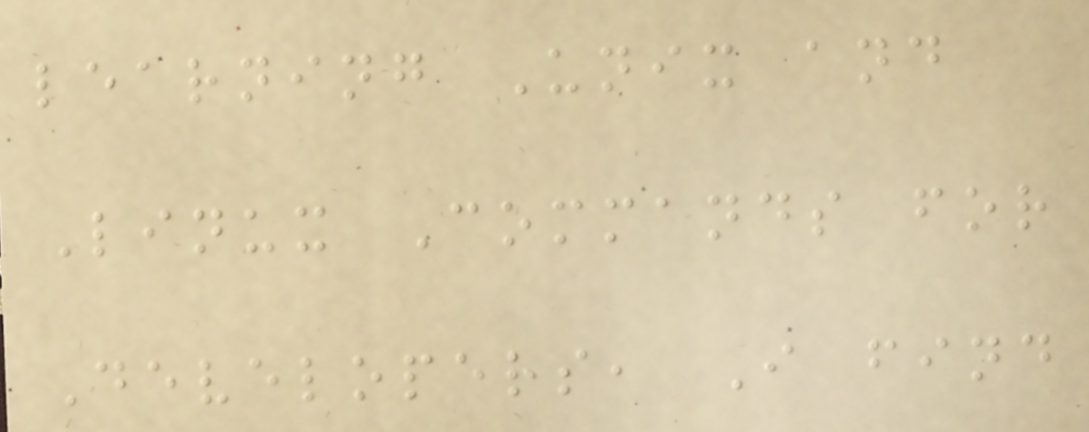learning Unix and
Linux Commands for
Developers, I find
